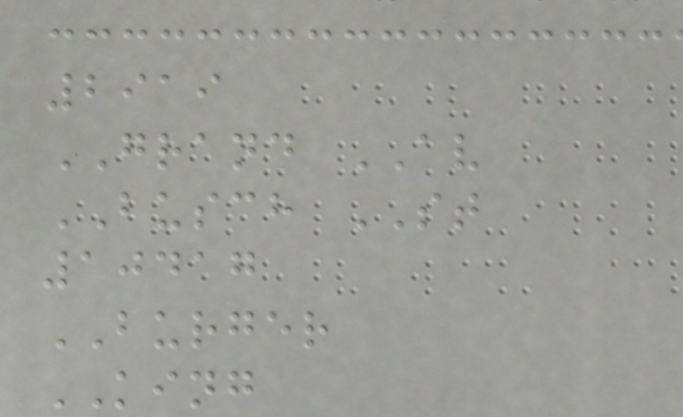2919
GRAND AV
BUSCH ST
10417
BURGER
KING
